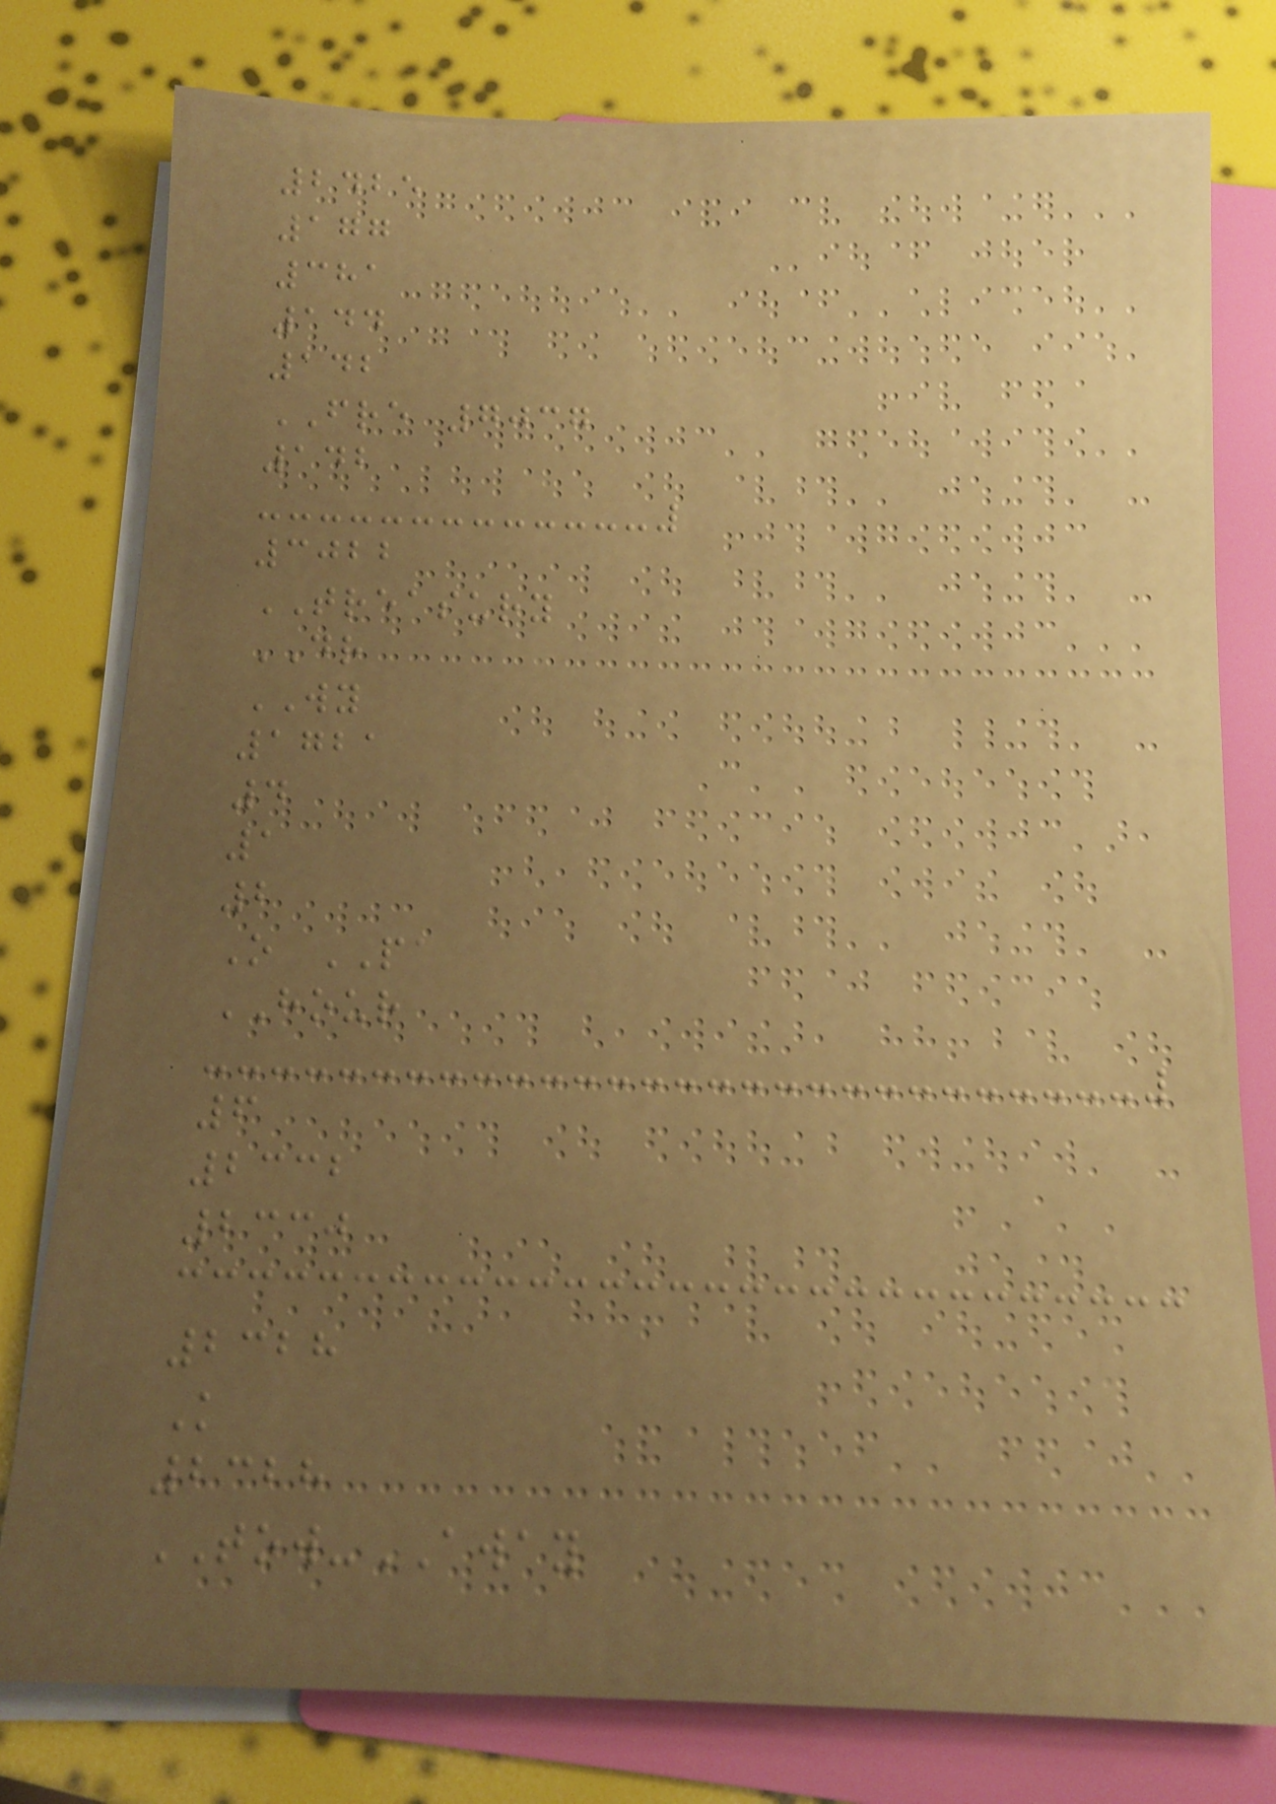2425
177
381
144
142
FRE 7037
142
3022
TREASURY
DR
WY
1721
4
1
2
O PA
HOUR
6
2332
2330
2328
K
2328
TOW-AWAY
